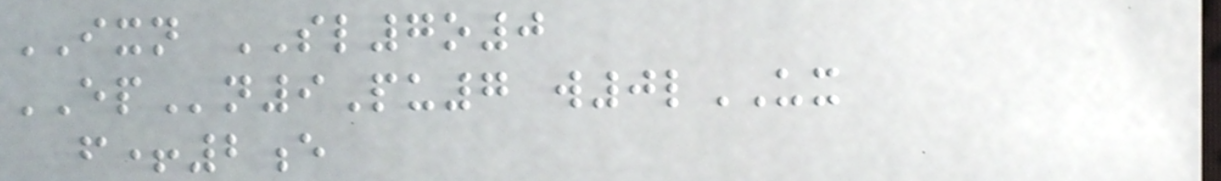IXN SL7o0
EPn9Pu7 w0lUX
f+2e
